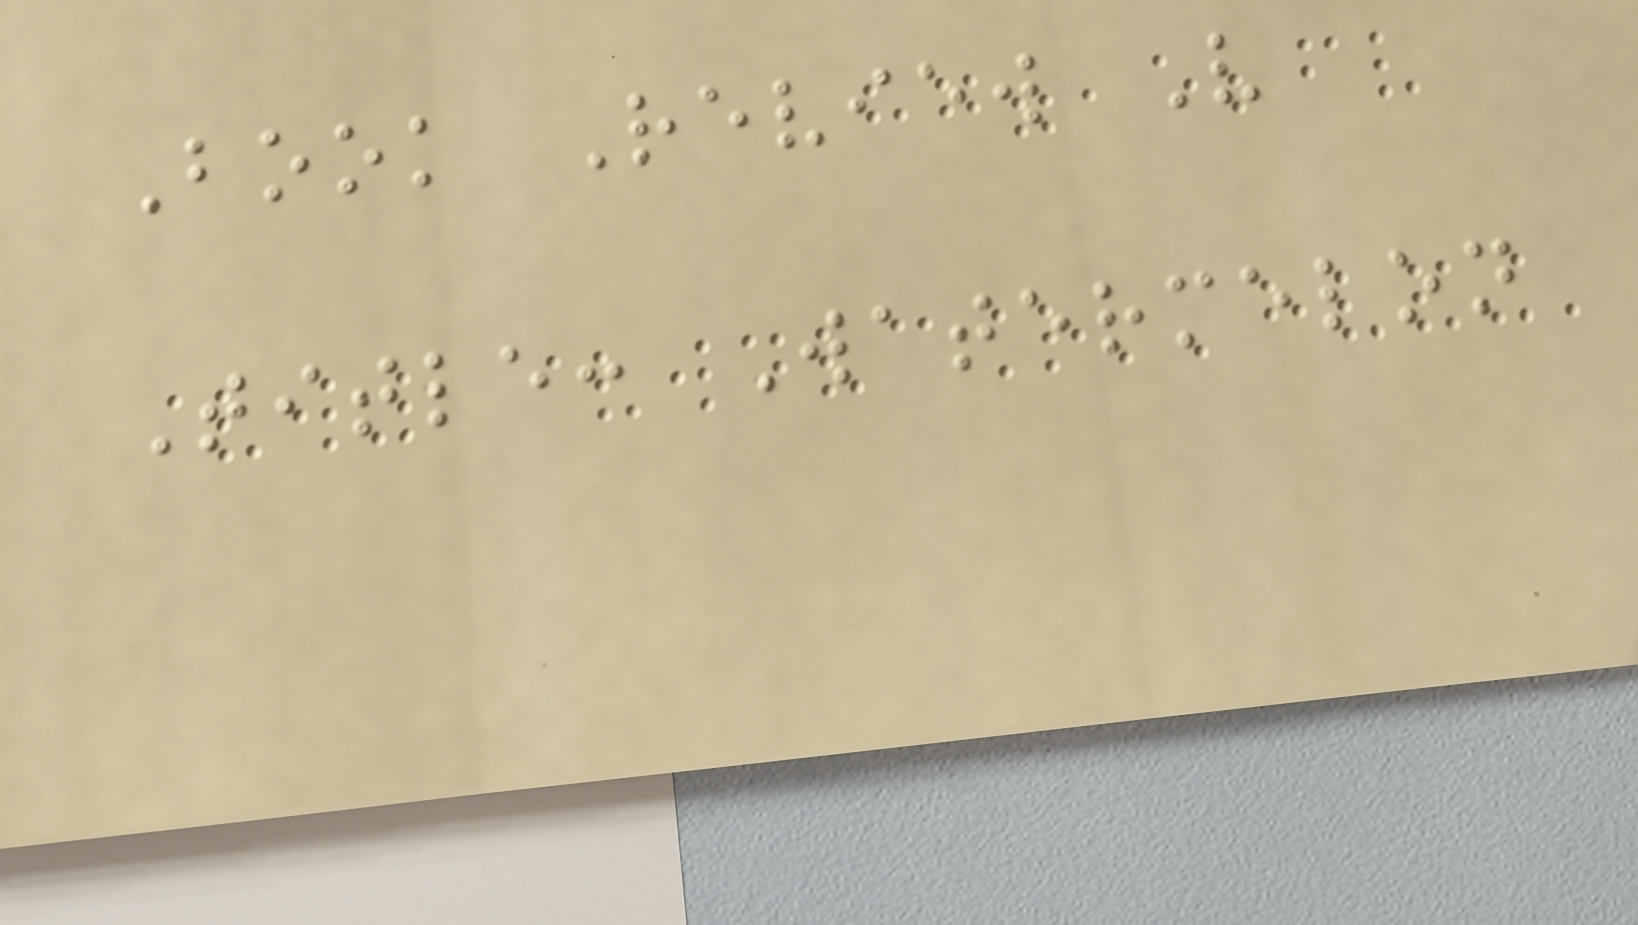Book Review V
Title: Watermelon
